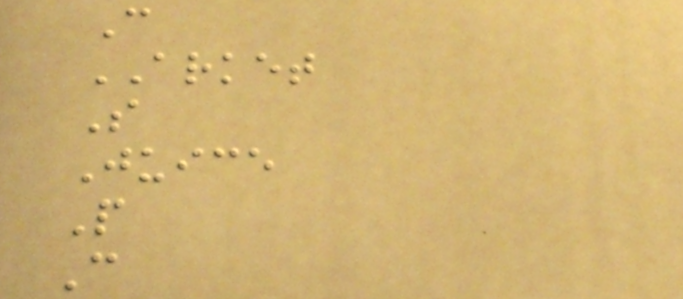C
ARKET
S
Juice
P
C
